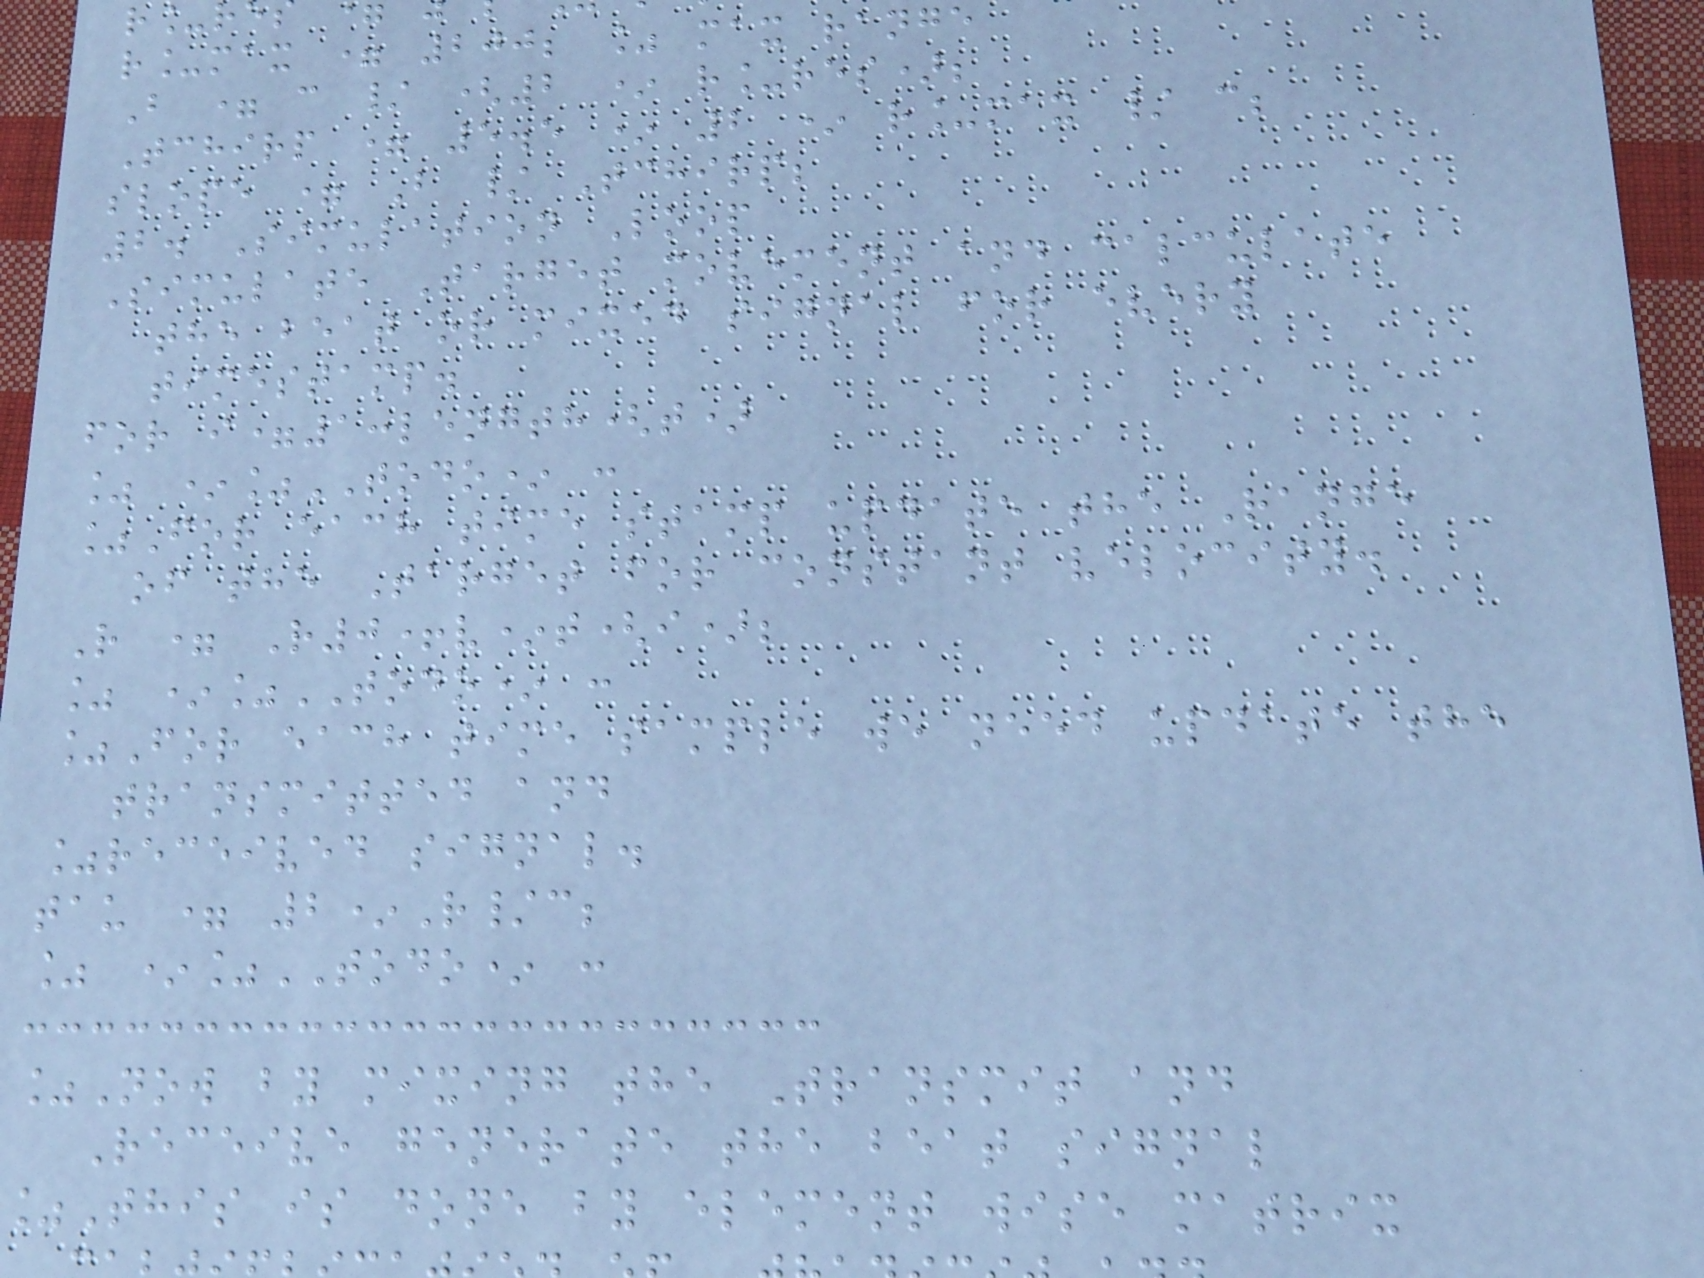r_max = 200; % max range
B = c / (2 * r_res);
Tchirp = 5.5 * 2 * r_max / c;
slope = B / Tchirp;
2. Simulation Loop
Simulate Target movement and calculate
the beat or mixed signal for every
timestamp.
for i=1:length(t)
% *%TODO* :
%For each time stamp update the Range
of the Target for constant velocity.
R = R0+v*t(i);
% *%TODO* :
%For each time sample we need update the
transmitted and
%received signal.
tau = 2*R/c;
% *%TODO* :
%Now by mixing the Transmit and
Receive generate the beat signal
%This is done by element wise matrix
